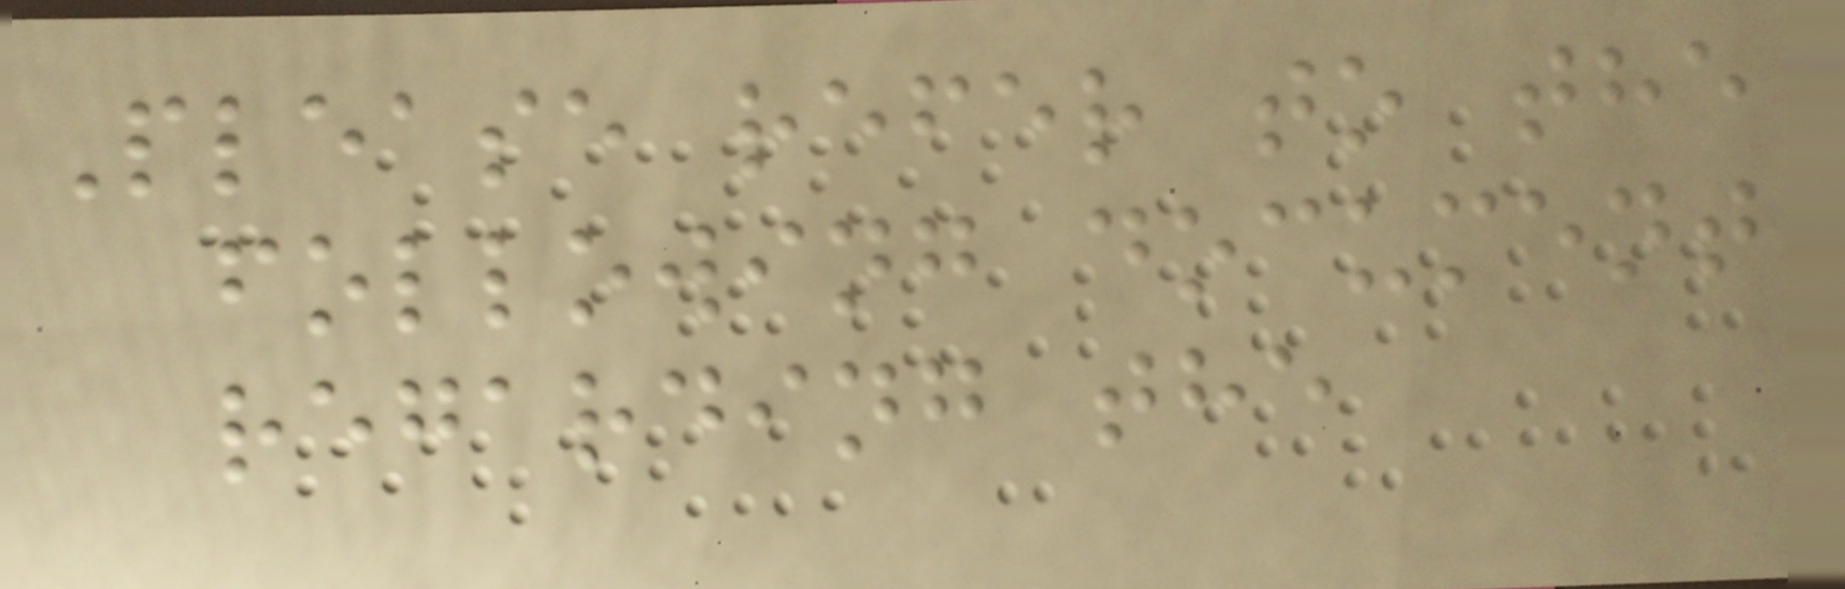Please refer to the
following document
regarding the
